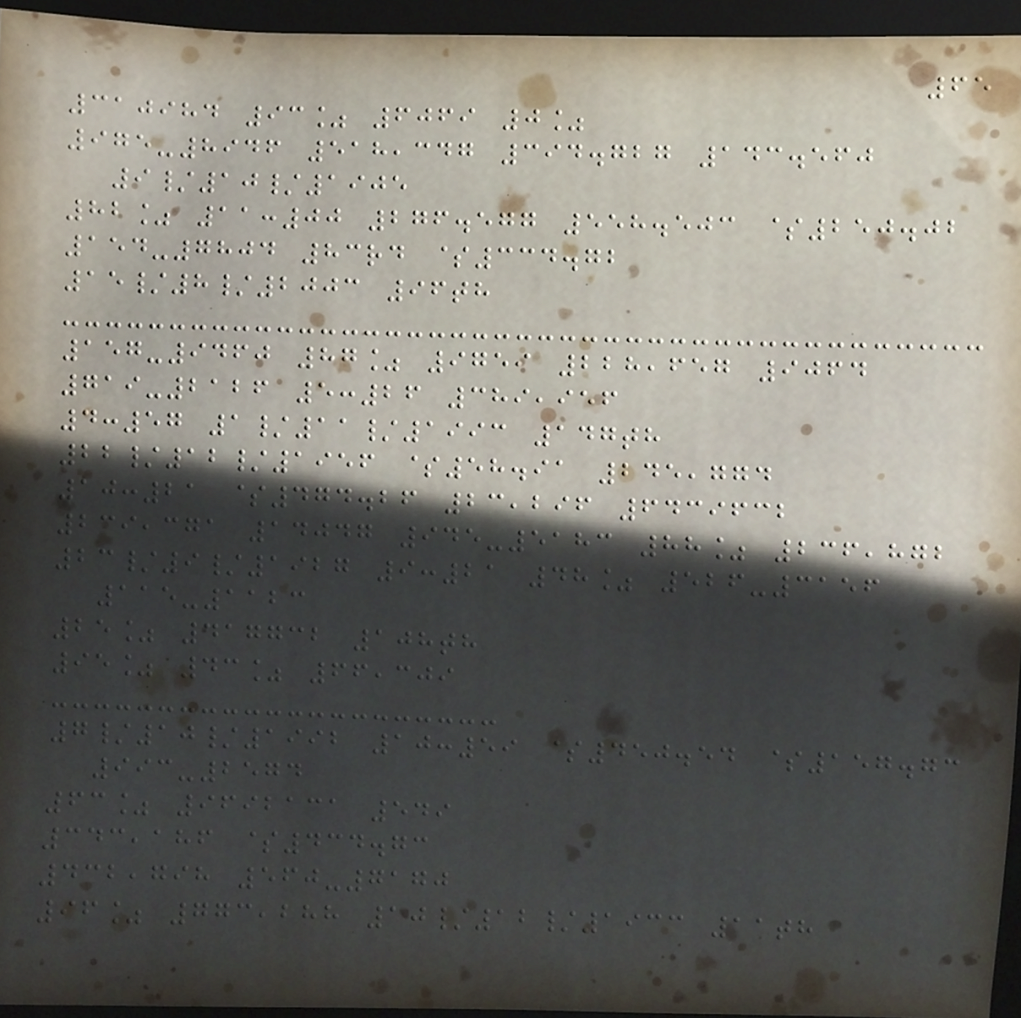65
310984 93% 6069 0%
975-8946 518,347 394.727 143.560
9/10/1905
82% 11:00 276.577 558.503 $250.02
154-7804 83rd $334.72
15/8/2003 96th
157-9460 87% 9759 228,657 9064
719-2126 5:26 389,956
4:57 1/11/1993 147th
22/12/1956 $58.91 245,774
10:21 $474.26 23,296 6439632
239,371 14047 945-5183 88% 236,872
23/9/1927 9:21 48% 526-3156
115-1123
25% 417732 108th
95% 43% 66,309
7/10/1992 10:59 $450.54 $157.73
993-2574
63% 9692131 549
343,186 $434.73
432,798 560-7170
96% 773,288 10/12/1933 11th
